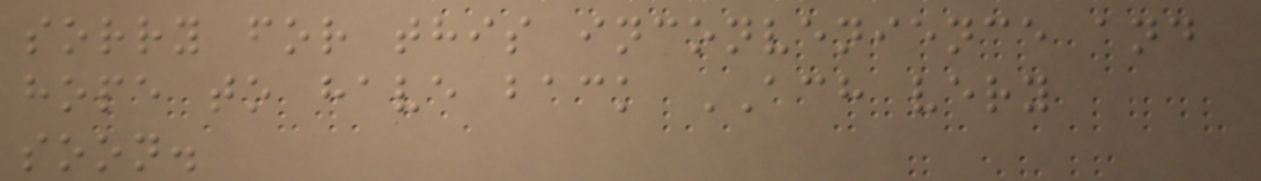sorry for this inconvenience and
hope to have back ACH very
soon.
